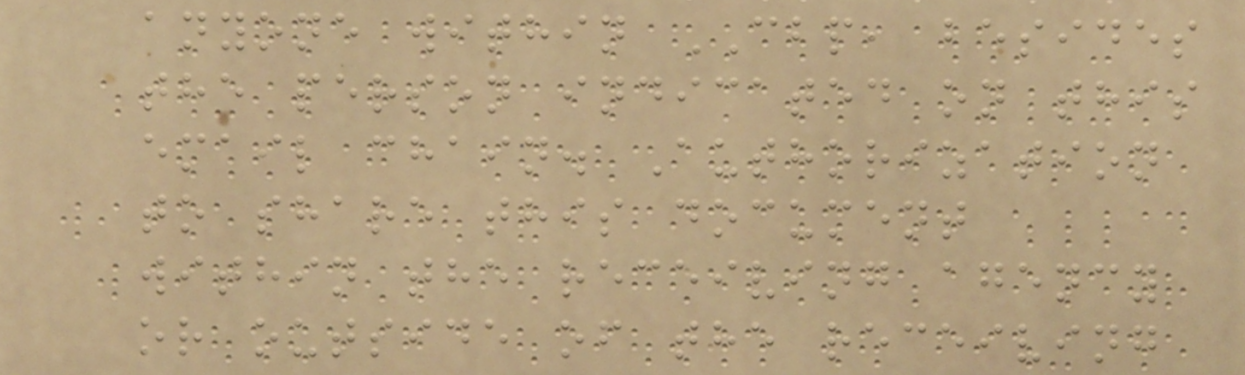anyone within CBP, besides
the person indicated on this
email chain. Authorization
to share this document
within the receiving agency
or outside of the receiving
